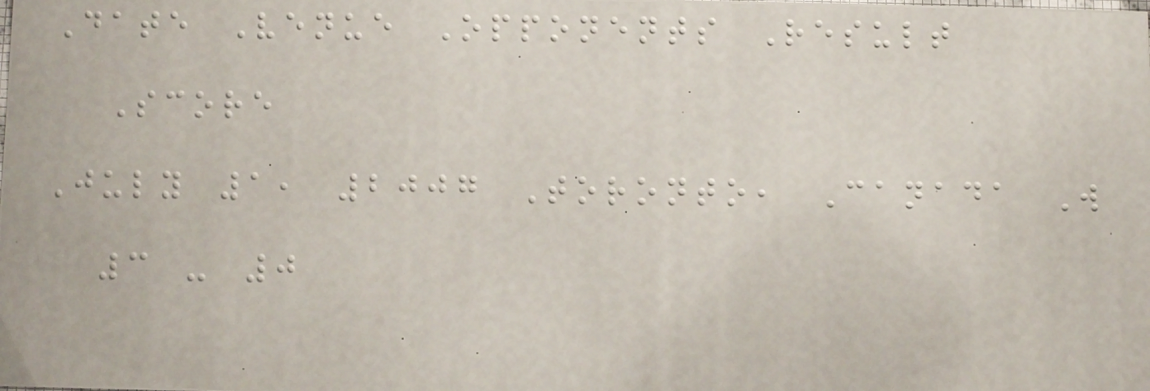Date Venue Opponents Result
Score
July 1, 2007 Toronto, Canada W
3 - 0
